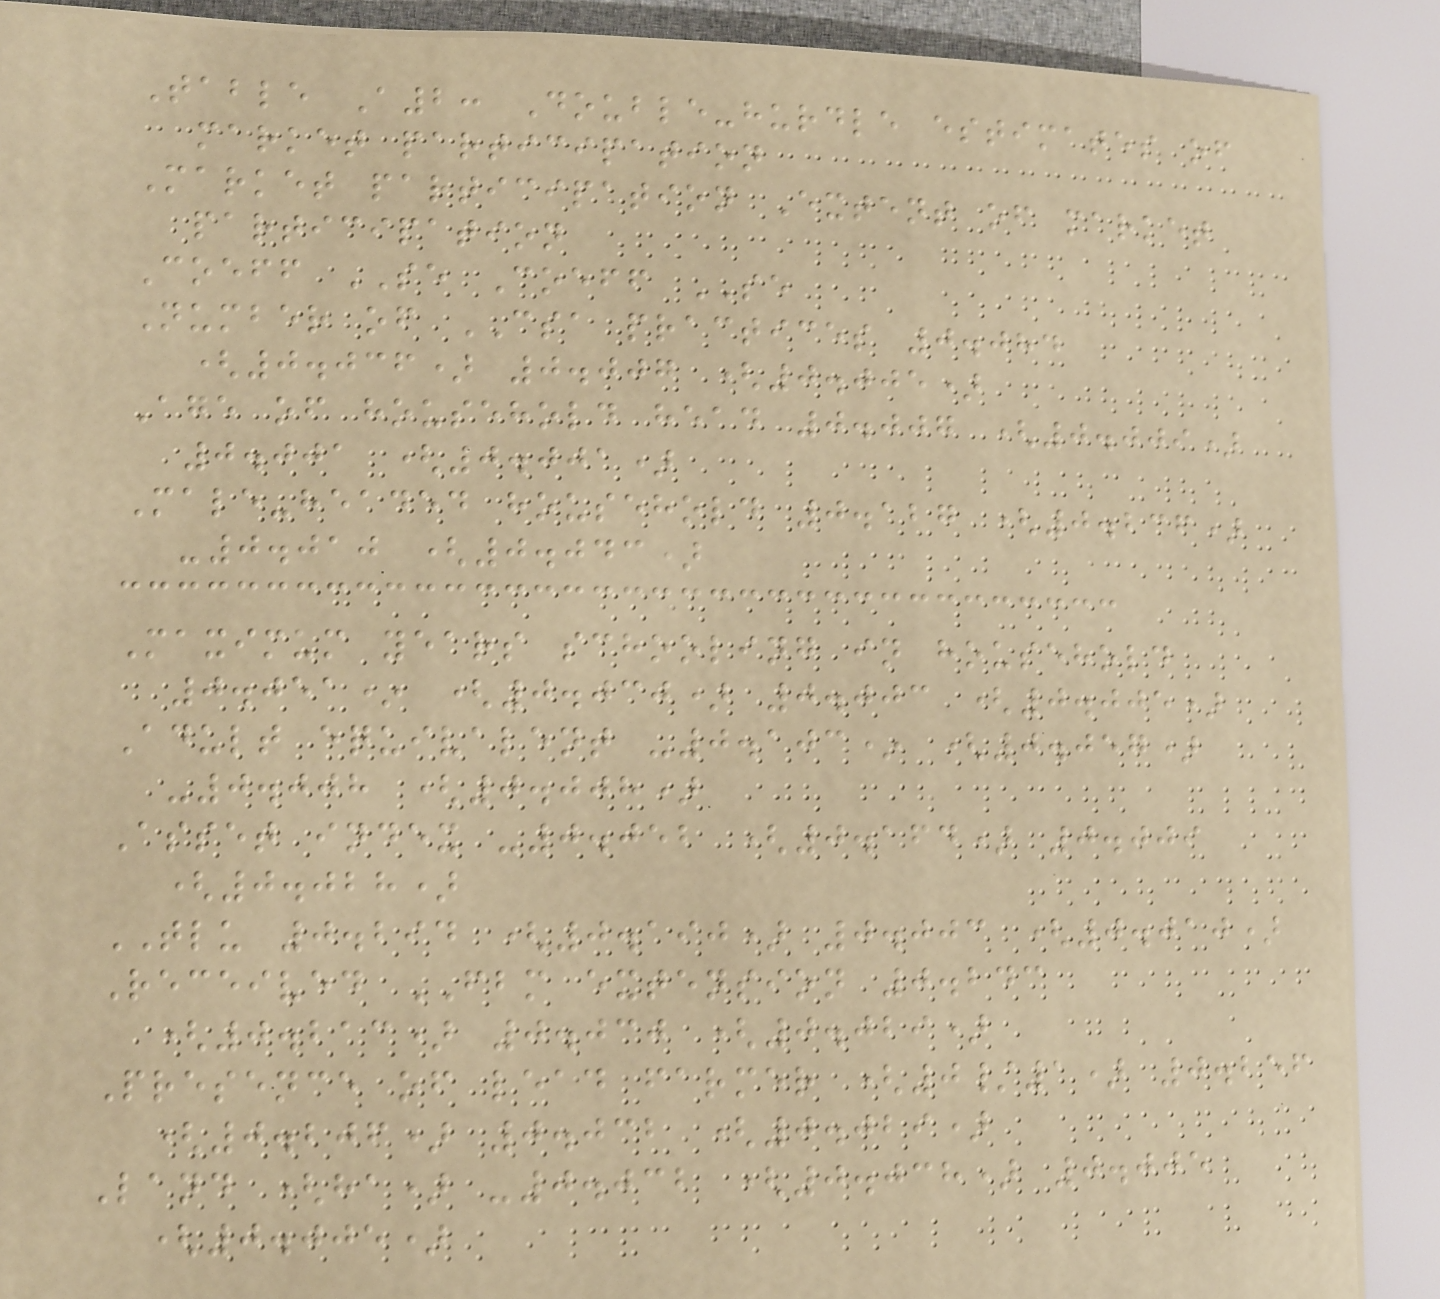Table A2: Double-hurdle estimates of
market participation
Market participation Extent of market
participation
Coeff SE Coeff SE
Number of CSA practices 0.084
(0.036) 0.007 (0.005)
Age of household head 0.007 (0.009)
0.001 (0.001)
Male-headed household 0.127 (0.236)
-0.010 (0.043)
Maximum years schooling in household
0.051* (0.030) 0.003 (0.005)
Adult equivalent -0.103* (0.057)
-0.008 (0.008)
Asset index -0.052 (0.164) 0.009
(0.028)
TLU 0.294 (0.190) 0.003 (0.010)
Received FBM extension 0.243
(0.213) 0.030 (0.029)
Presence of lead farmer (0/1) 0.256
(0.206) 0.032 (0.029)
Land (ha) -0.032 (0.038) 0.005
(0.005)
